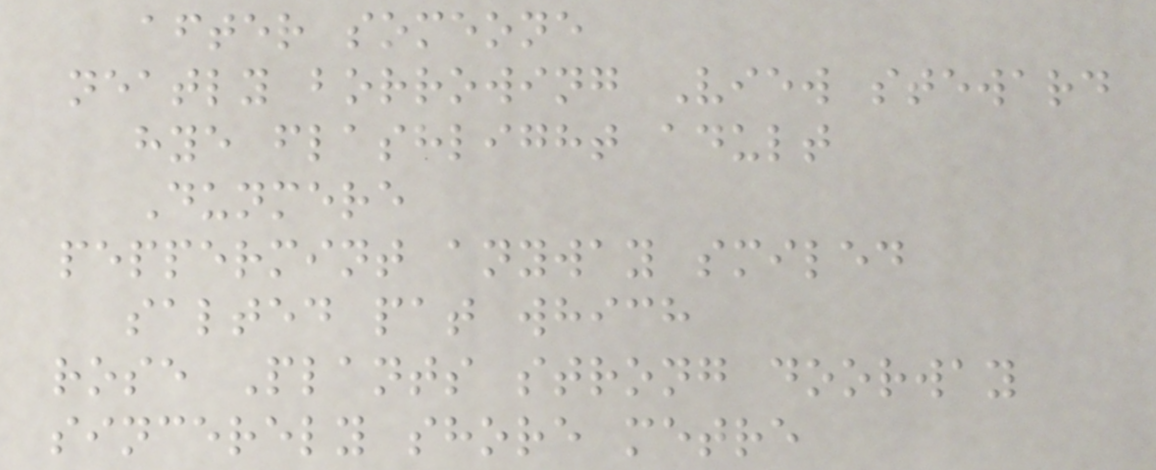after someone
neatly borrowing View steward
hye flashlight adult
Dunmere
peppermint anyway smiled
salted pat which
rose Plants strong doorway
sincerely shore metre
